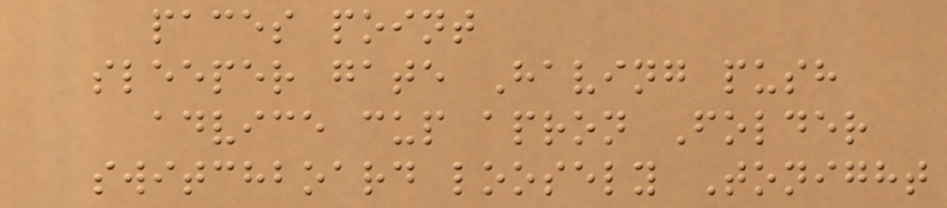paces point
sleeper gate Having push
advice cup apron Folder
switchboard loosely Tonight
